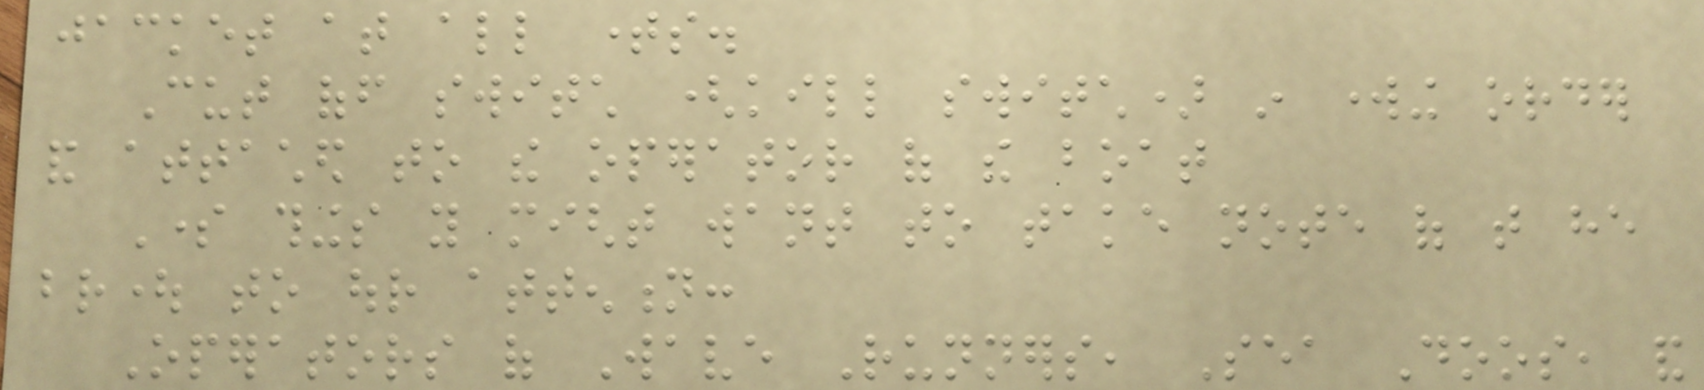jacket at all times.
Cut off switch (kill switch) in working order
and attached to the operator of the boat
Some things you might want to take note of that he
brought to our attention:
Operators of Wave Runners, Sea Doos, and
